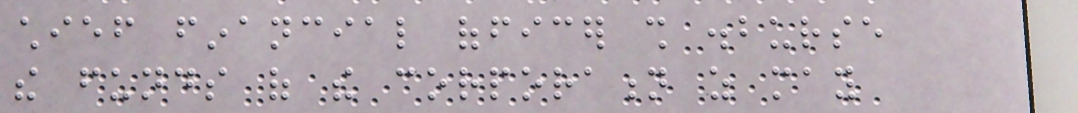chief financial officer shall disburse
the funds of the corporation as may
